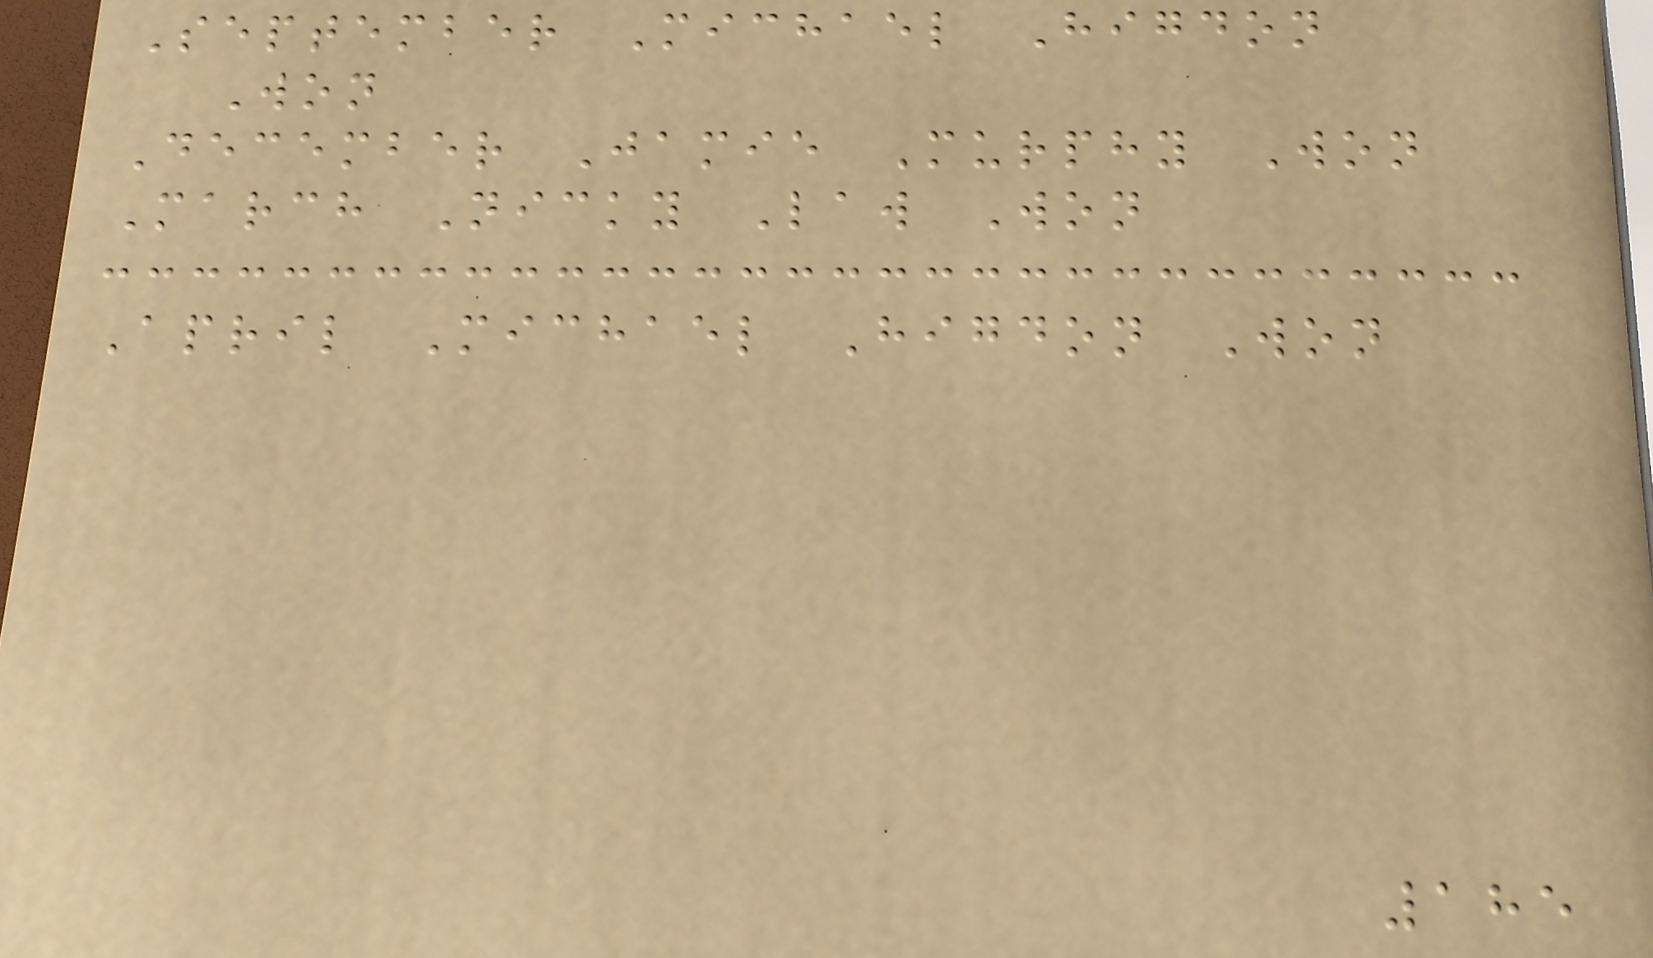September Michael Higdon
Won
December Jamie Murphy Won
March Nicky Law Won
April Michael Higdon Won
185
